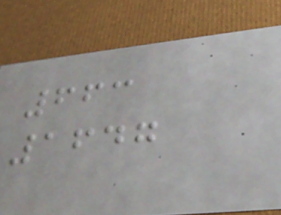663
1647
